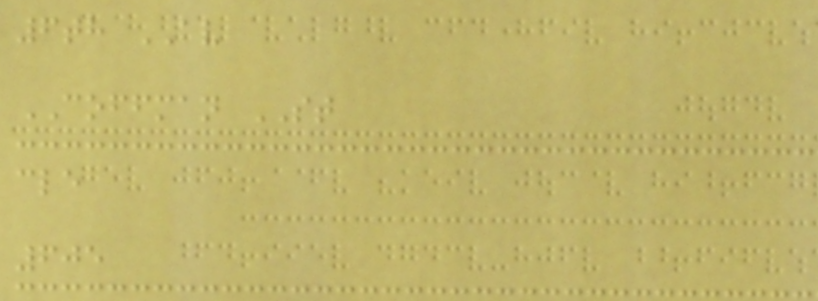6th AV
COFFMAN ST
cle
605
